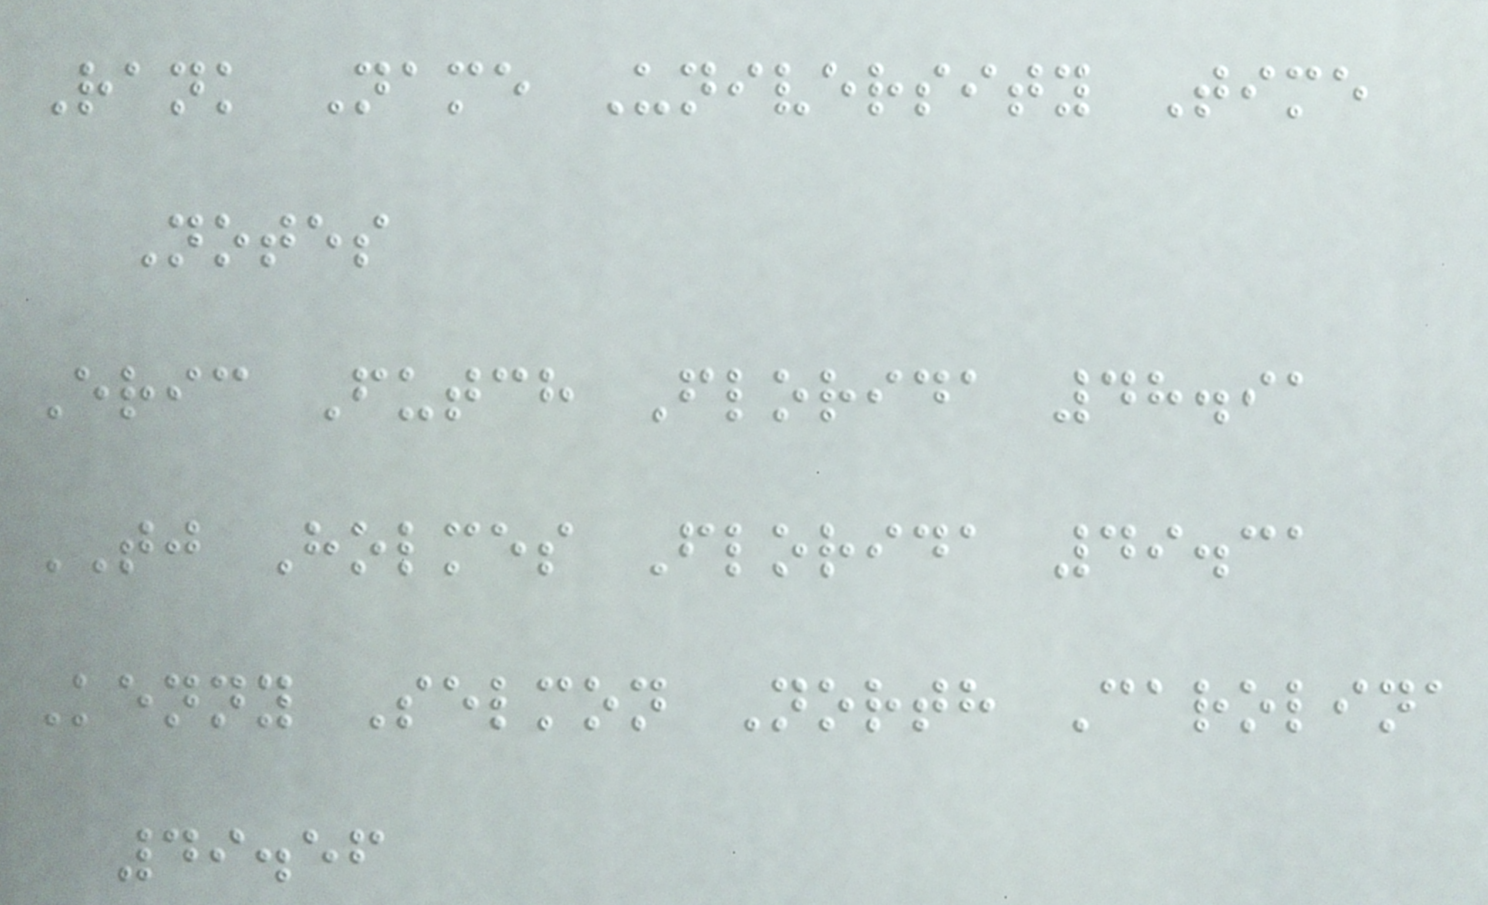Rank Name University Time
Notes
Eric Futch Florida 48.91
TJ Holmes Florida 49.31
Kenny Selmon North Carolina
49.56
